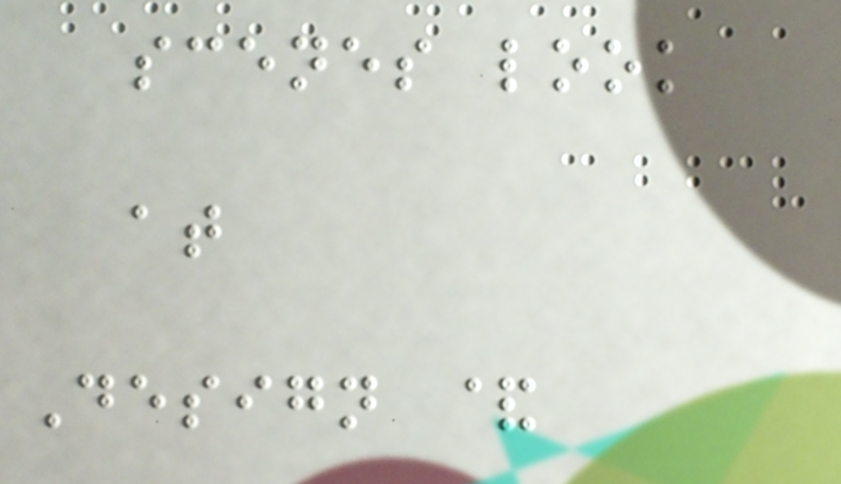scenes look
at
Design &
